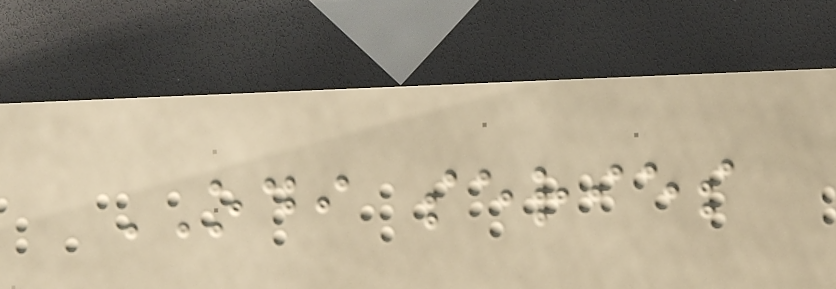ODI series
